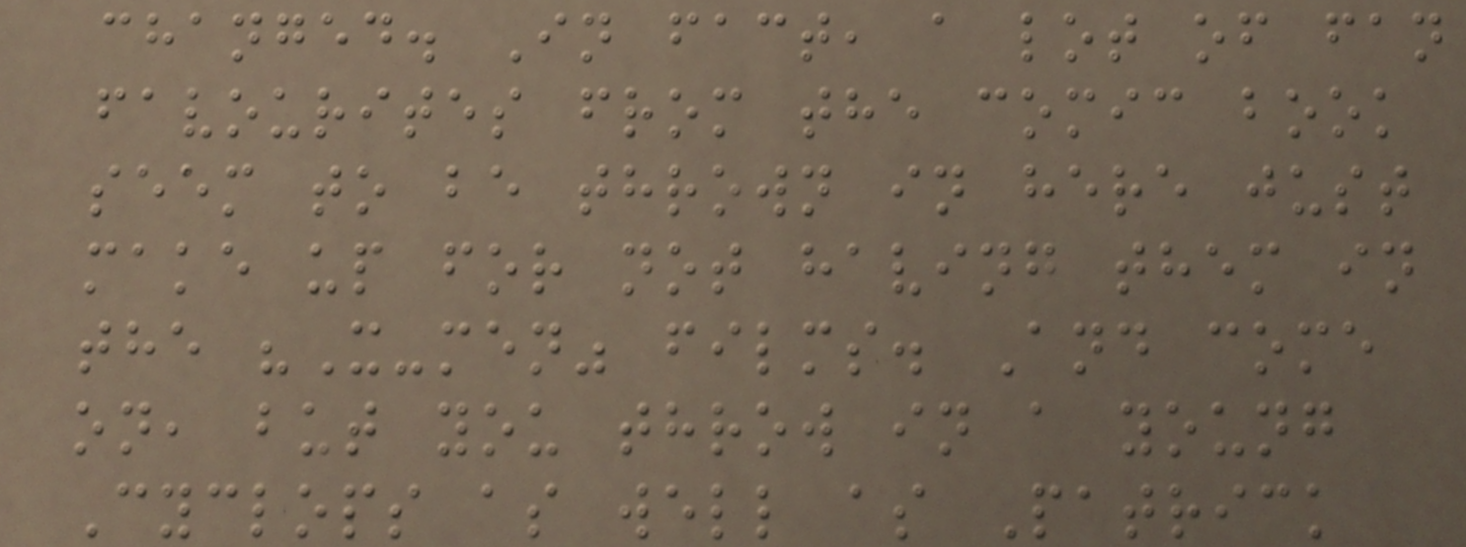changed. In fact, a lot of fan
favourites from the comic book
seem to be thrown in here just
make up for not having them in
the "X-men" films. And come
on, but you throw in a young
Cyclops as well as Patrick
